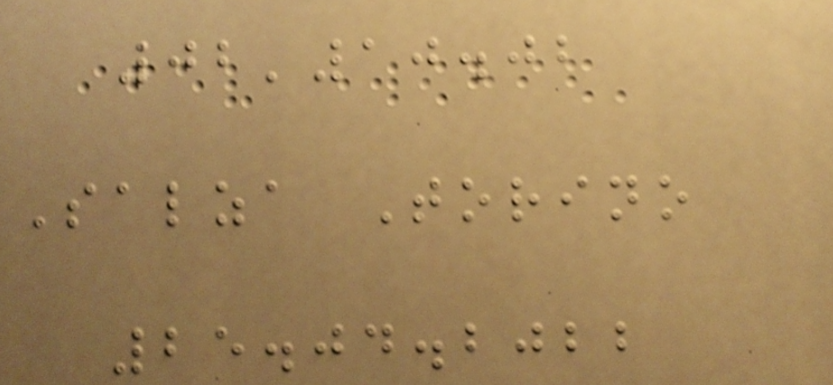02'10.02
Salza Torino
25.04.2022
